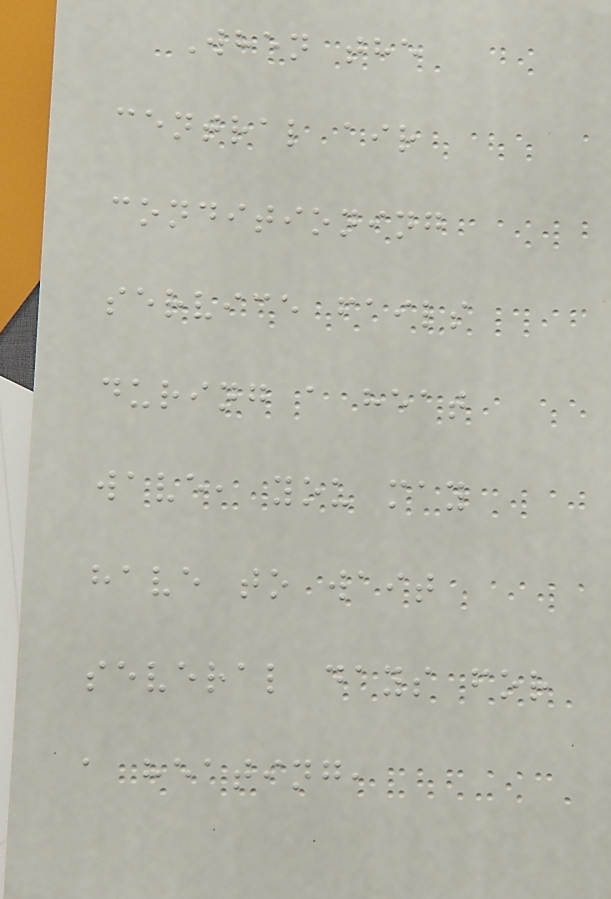When the
central air
conditioning
service fails
during a heat
wave, you may
have to wait
several days for
a heating,
